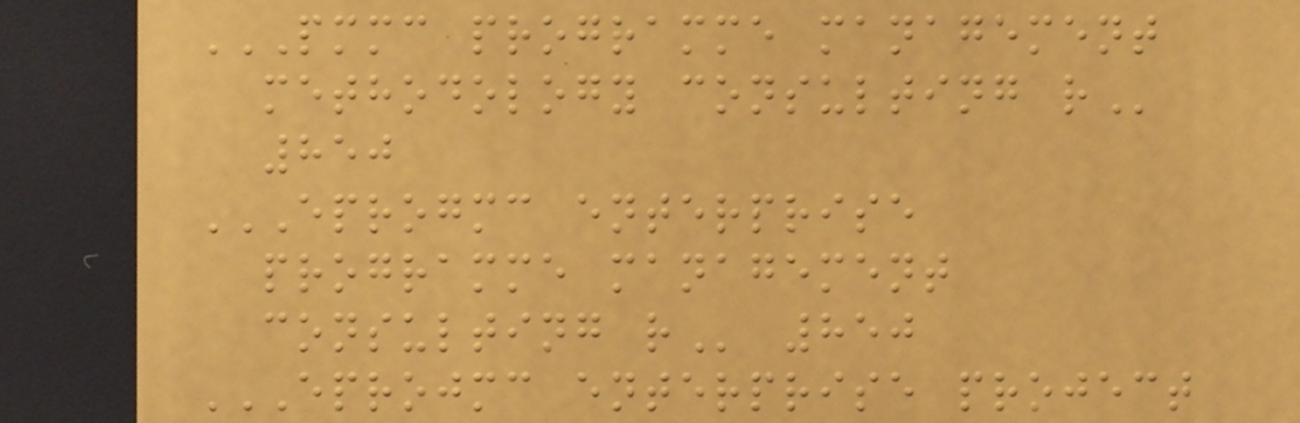PMMC PROGRAMME MANAGEMENT
METHODOLOGY CONSULTING R
850
EPROGMC ENTERPRISE
PROGRAMME MANAGEMENT
CONSULTING R 850
EPROJMC ENTERPRISE PROJECT
